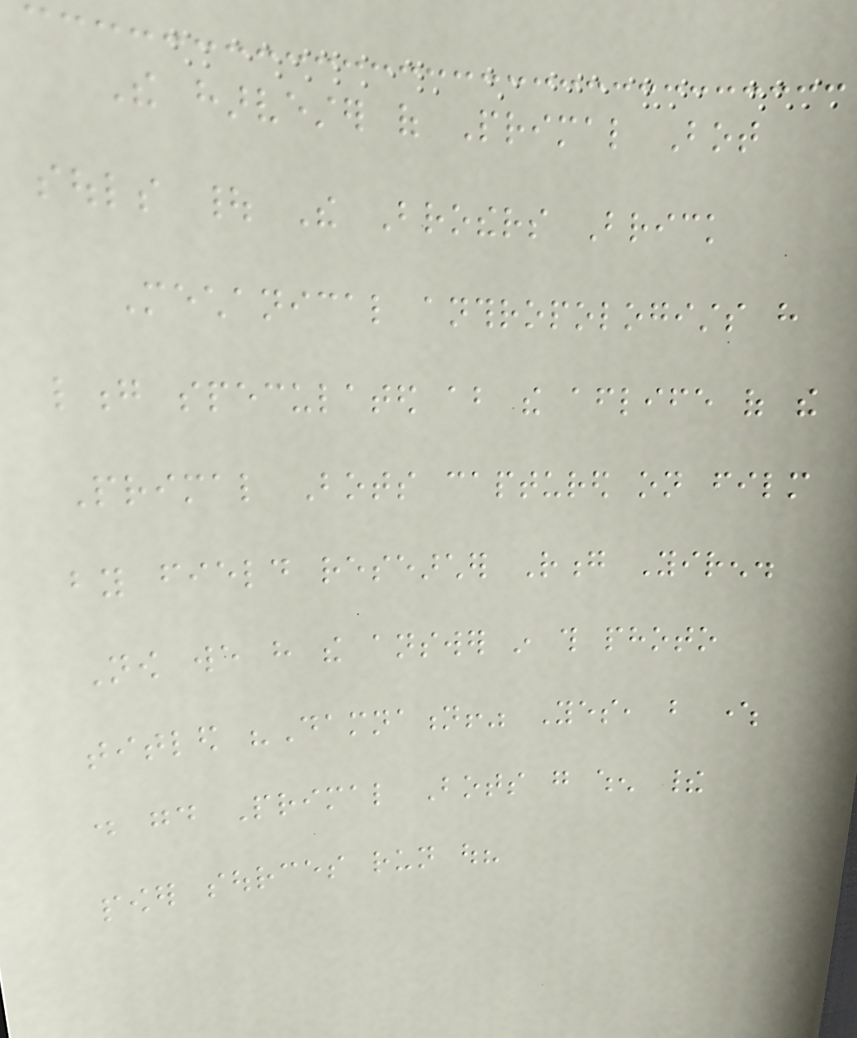The harvester of Primal Bot
souls | The Brothers Brick
Mechanical anthropologists have
long speculated about the afterlife of the
Primal Bots captured on film
by field researcher Rong Yiren.
Now we have the answer in this photo
titled "Damnation!" Yes, but where
do good Primal Bots go when their
power sources run out?
